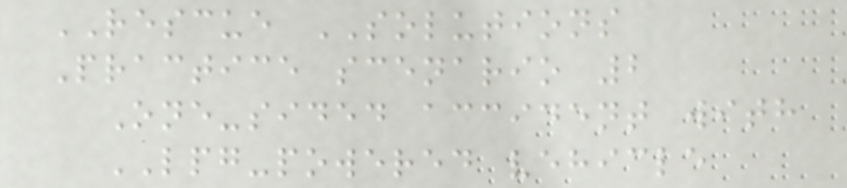RESCUE SOLUTIONS
Practice scenario 2
One-sided accident with
LPG-powered vehicle
